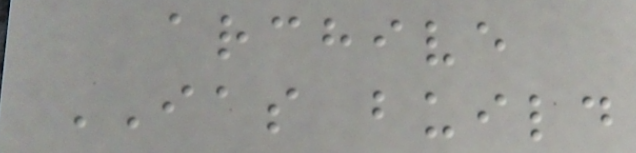archive
IAS build
